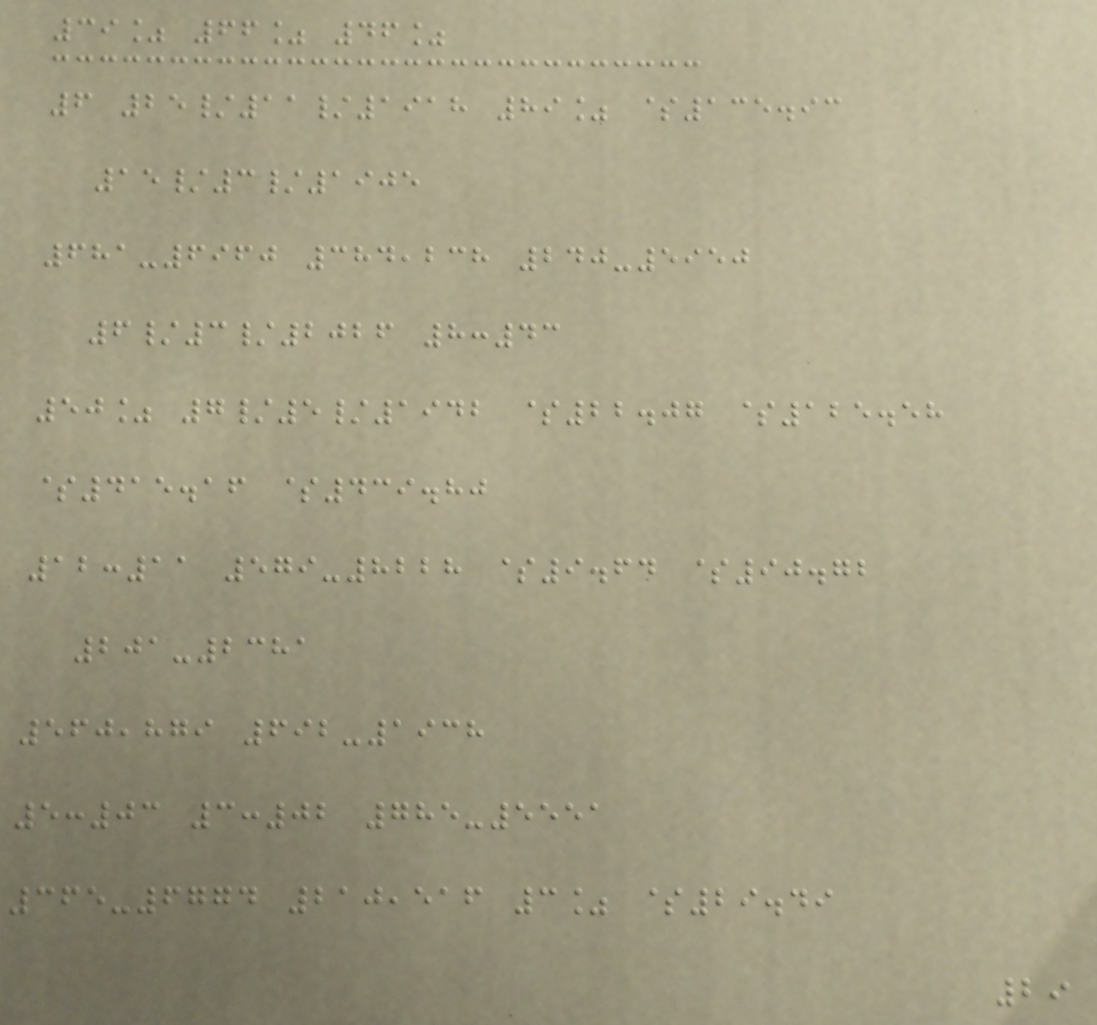39% 66% 46%
6 25/11/1918 89% $135.93
15/3/1905
681-6960 384,238 240-5950
6/3/2026 8:43
50% 7/5/1942 $22.07 $125.58
$415.16 $439.80
12:11 579-8228 $9.64 $90.72
201-2381
560,879 692-1938
5:03 3:02 785-5551
365-6774 210,516 3% $29.49
29
